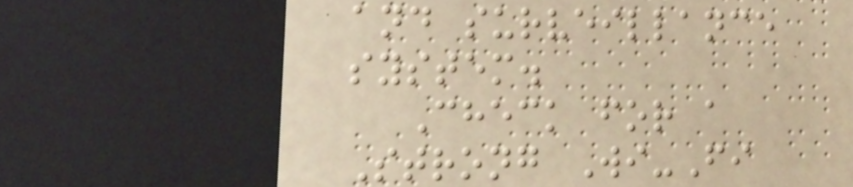and surveillance
system.
Check for a
Strong Wi-Fi
